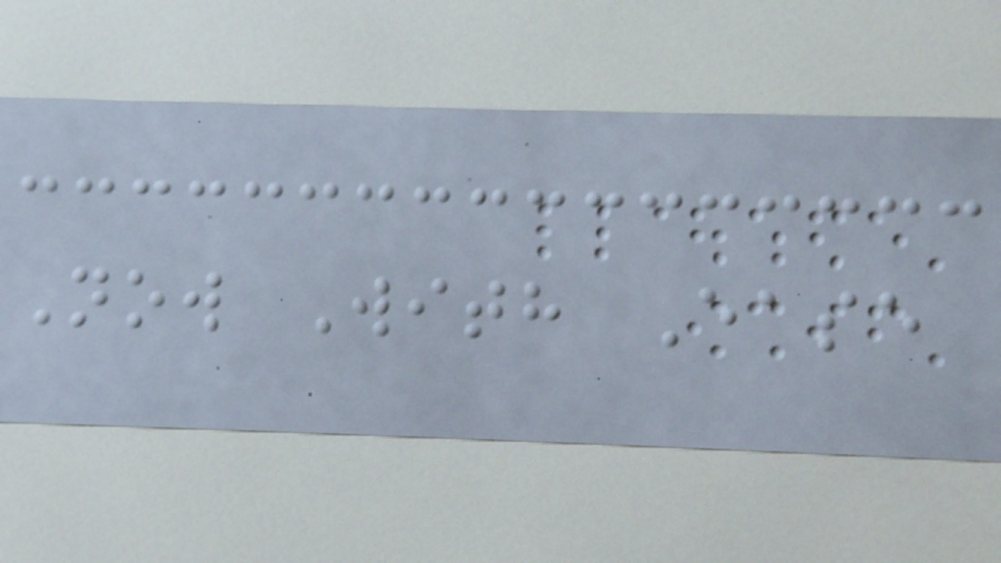Now With Ease
